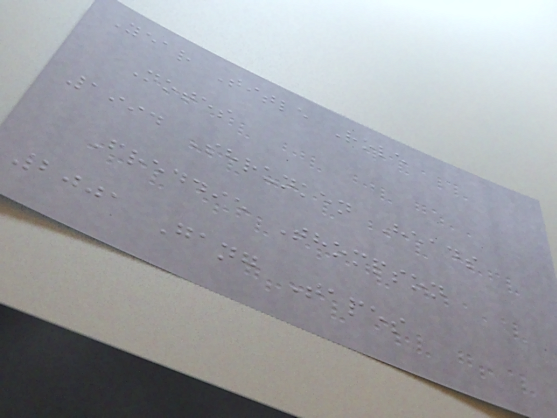Year Title Role
Notes
1994 Shrunken Heads
Freddie Thompson
2001 Gang Tapes
